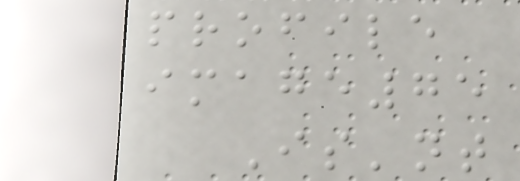profile
image75
Is'nt
